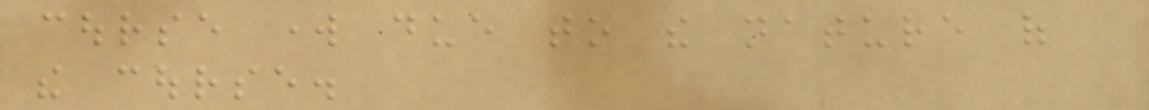course work due to the nature of
the course.
